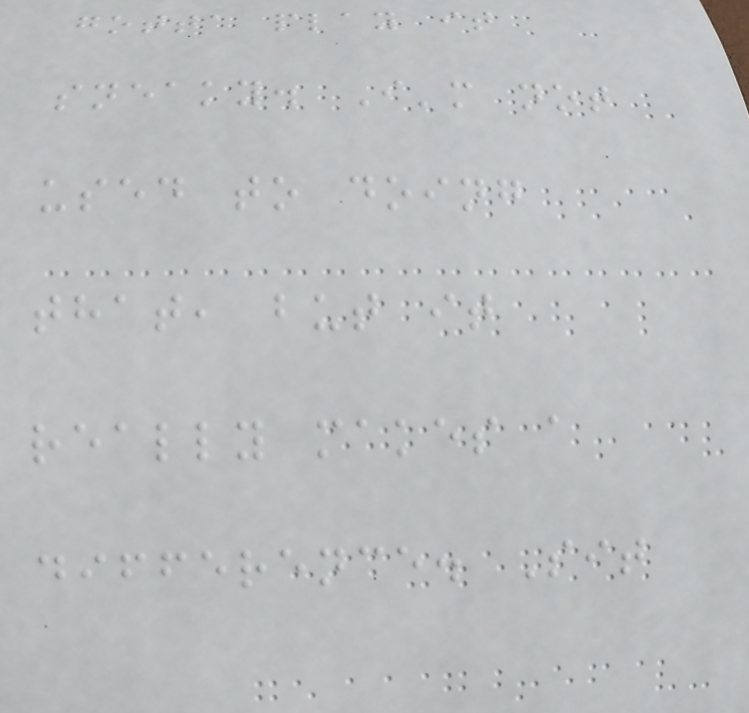gotta play it
sneaky. I'm not
used to doing
that, but it
really makes a
difference. Sit
